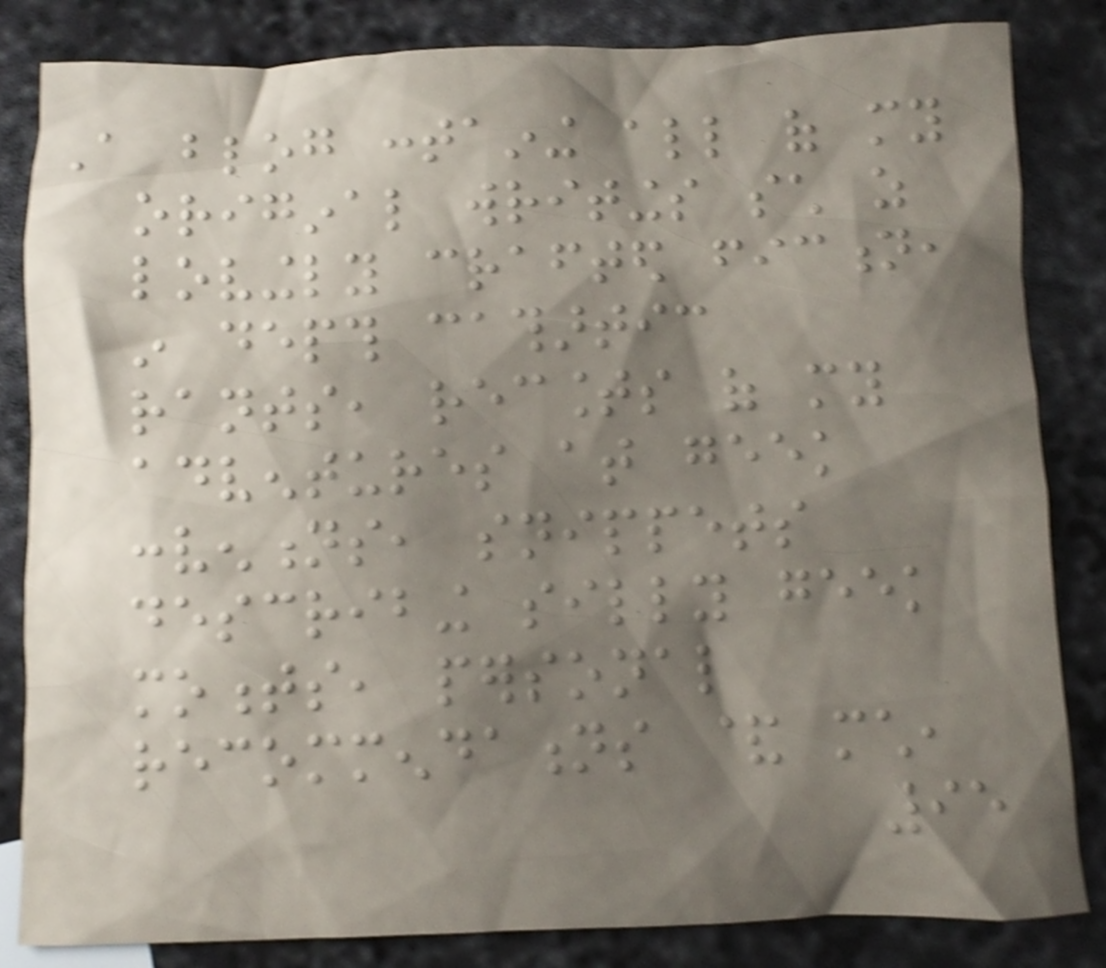A blog containing all of my
original writings such as
lovingly crafted fiction,
in depth cathartic
rants, recounts of my
adventures at geek
conventions, snippets
describing silly geek
moments, personal
recommendations & much,
95
